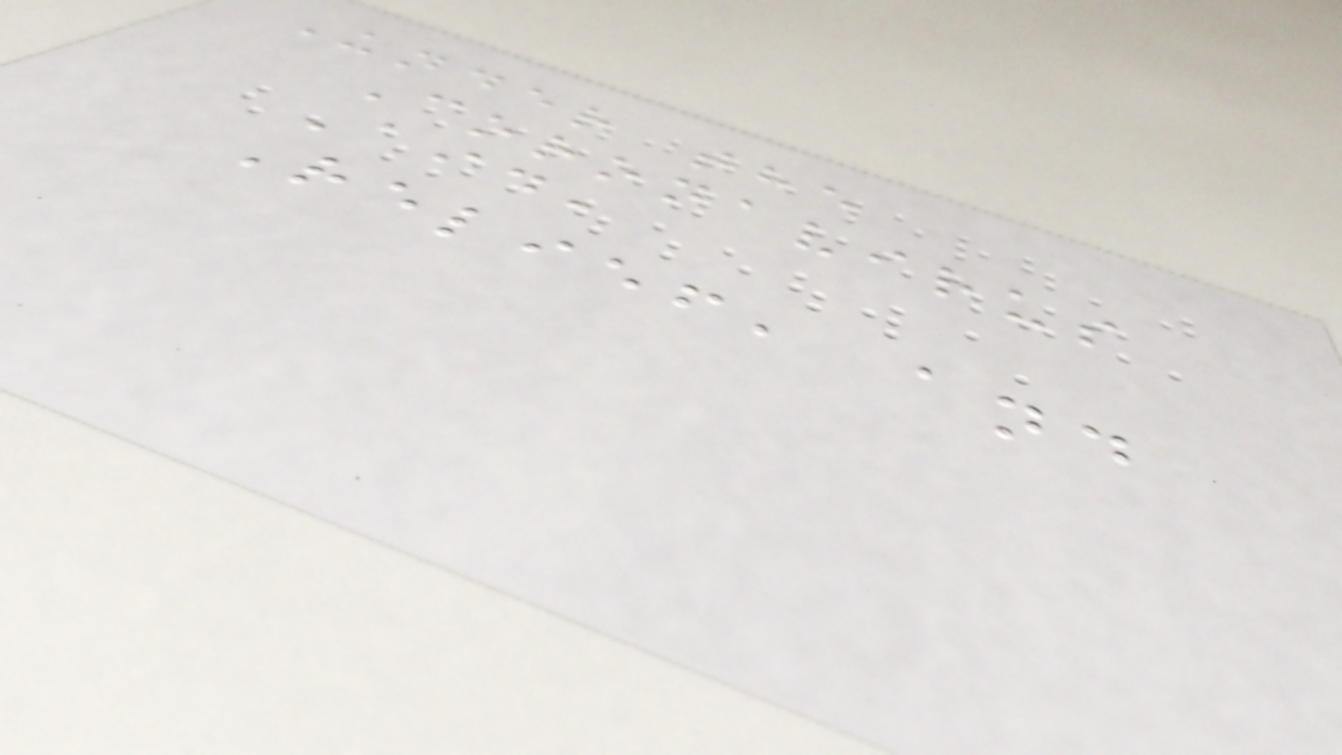Under the
Coronavirus
Aid,
Relief, and
